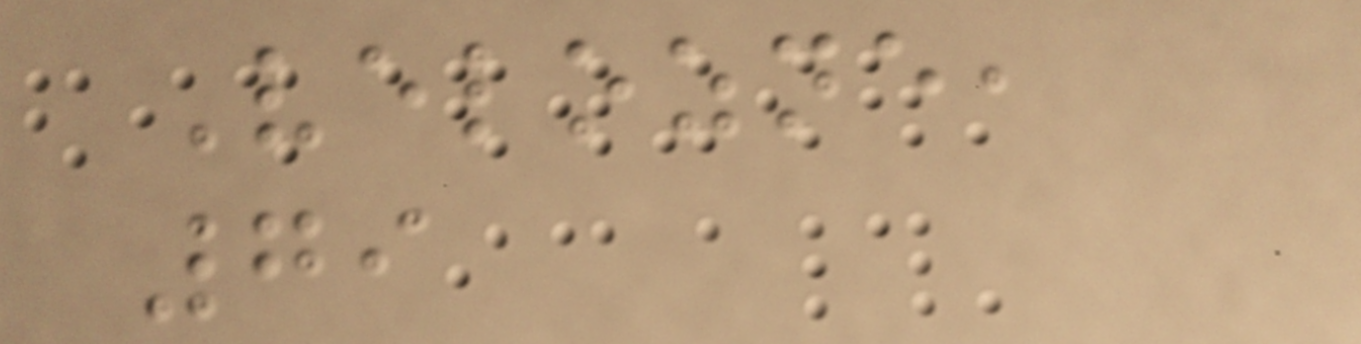Velozne,
79
